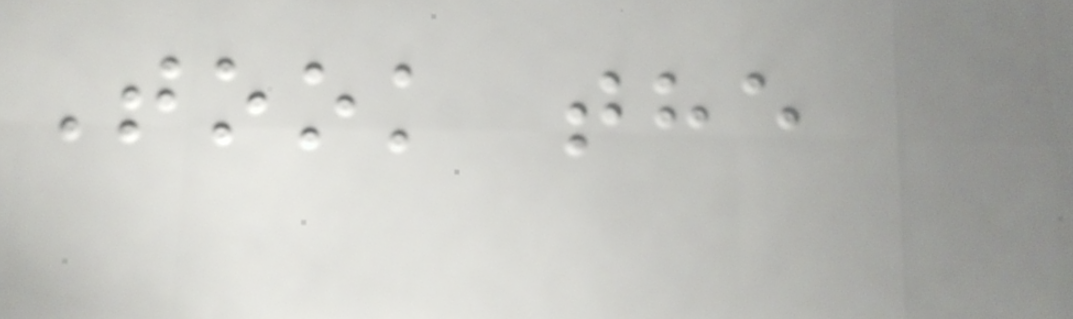Took the
